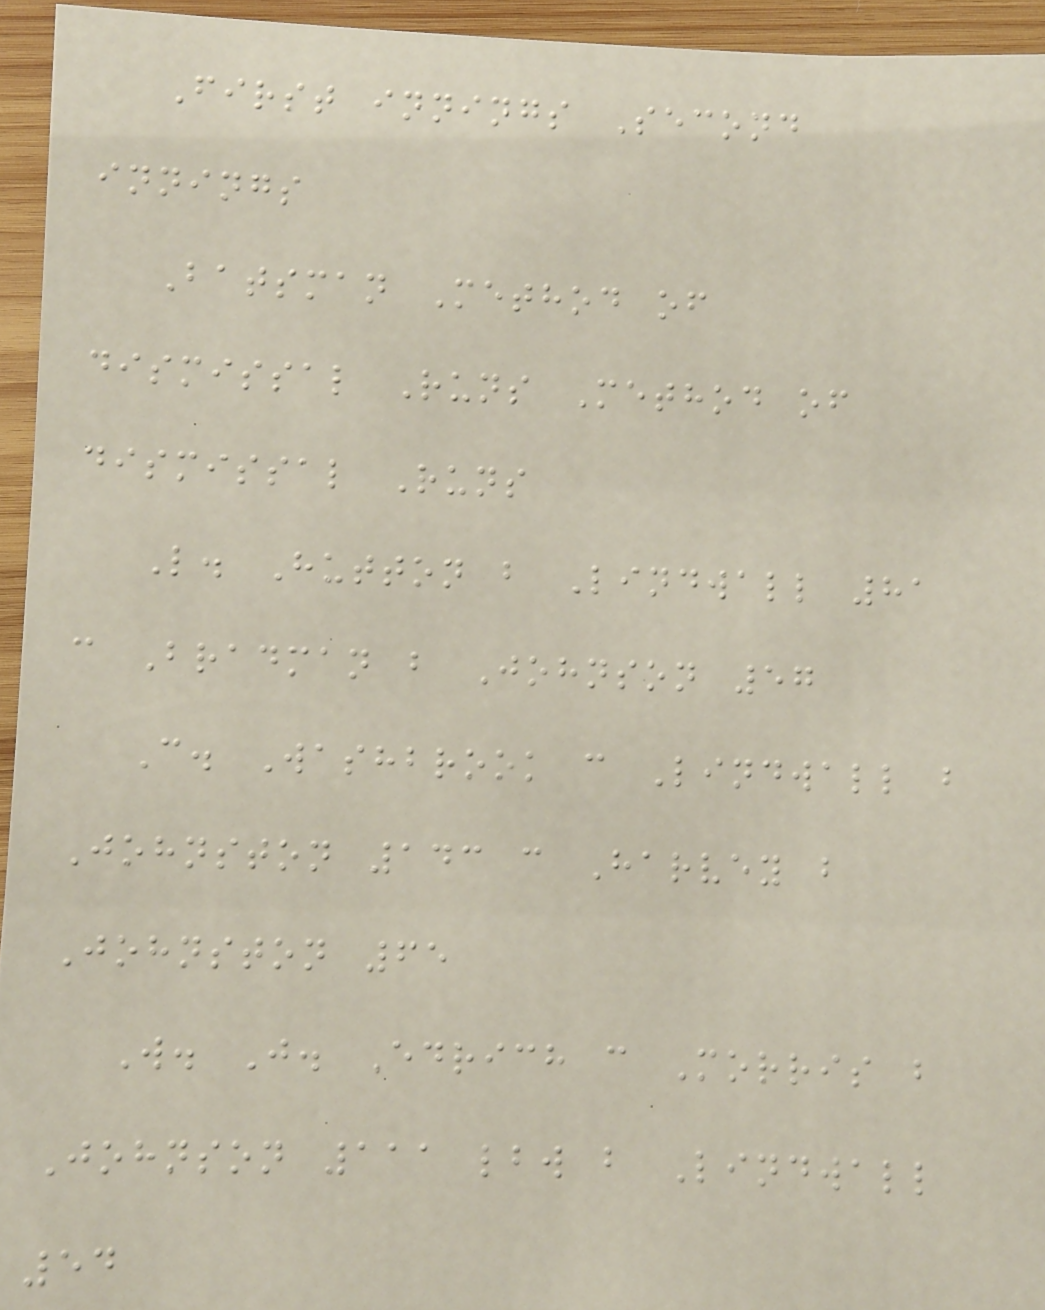First innings Second
innings
Batsman Method of
dismissal Runs Method of
dismissal Runs
L. Hutton b Lindwall 81
c Bradman b Johnson 57
C. Washbrook c Lindwall b
Johnston 143 c Harvey b
Johnston 65
W. J. Edrich c Morris b
Johnson 111 lbw b Lindwall
54
